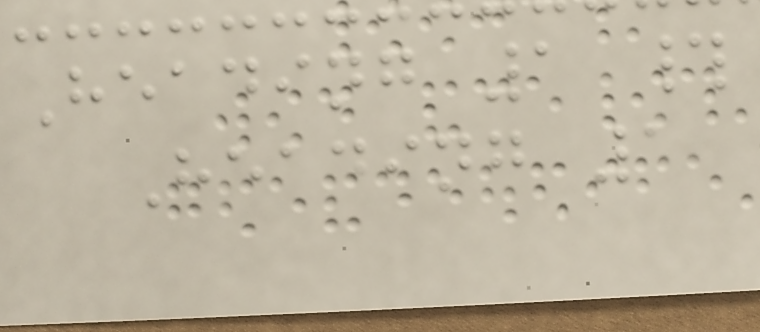Heading 1 #
Heading 1
